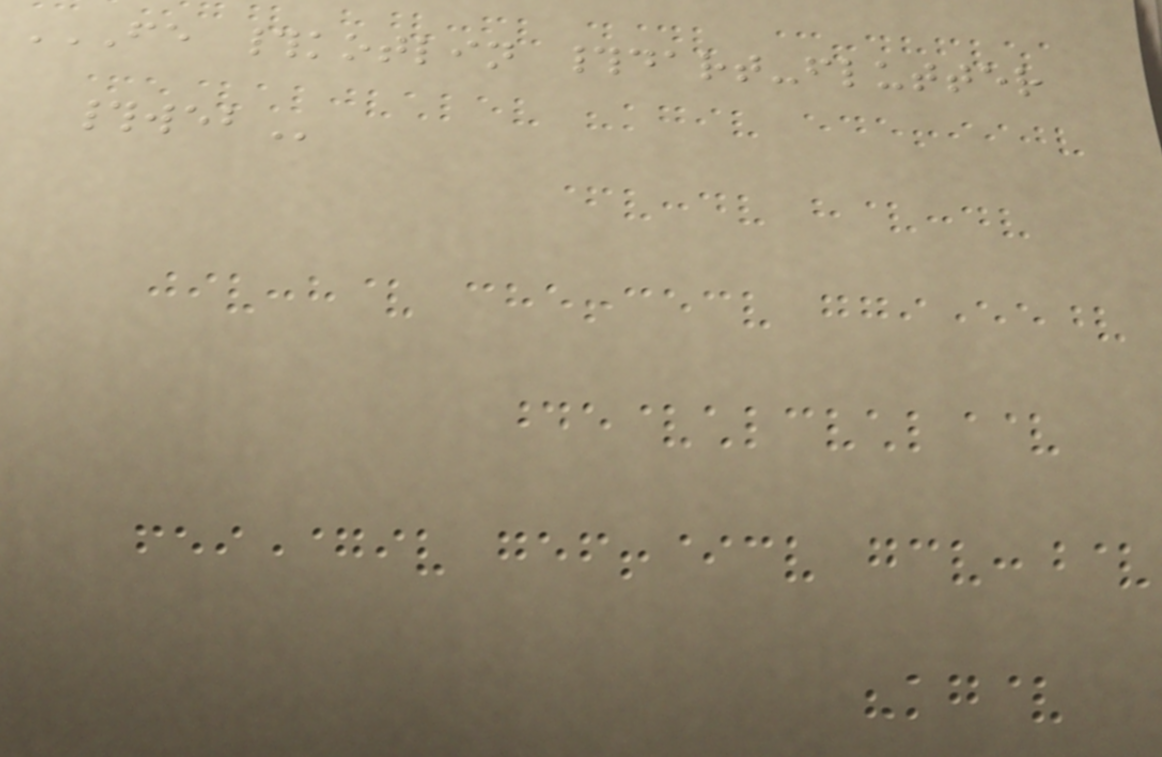FE #KOTLIN #DART-FLUTTER
#WEB
